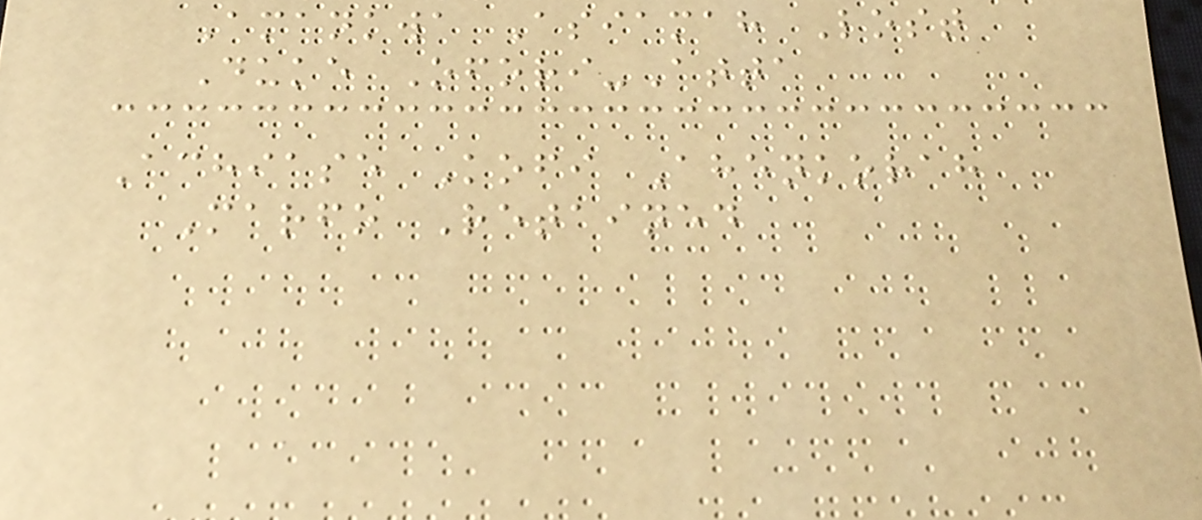Amankwa Asiamah Lost
Duke Ofori-Atta
Achiase Kofi Ahenkorah
Marfo Retained
